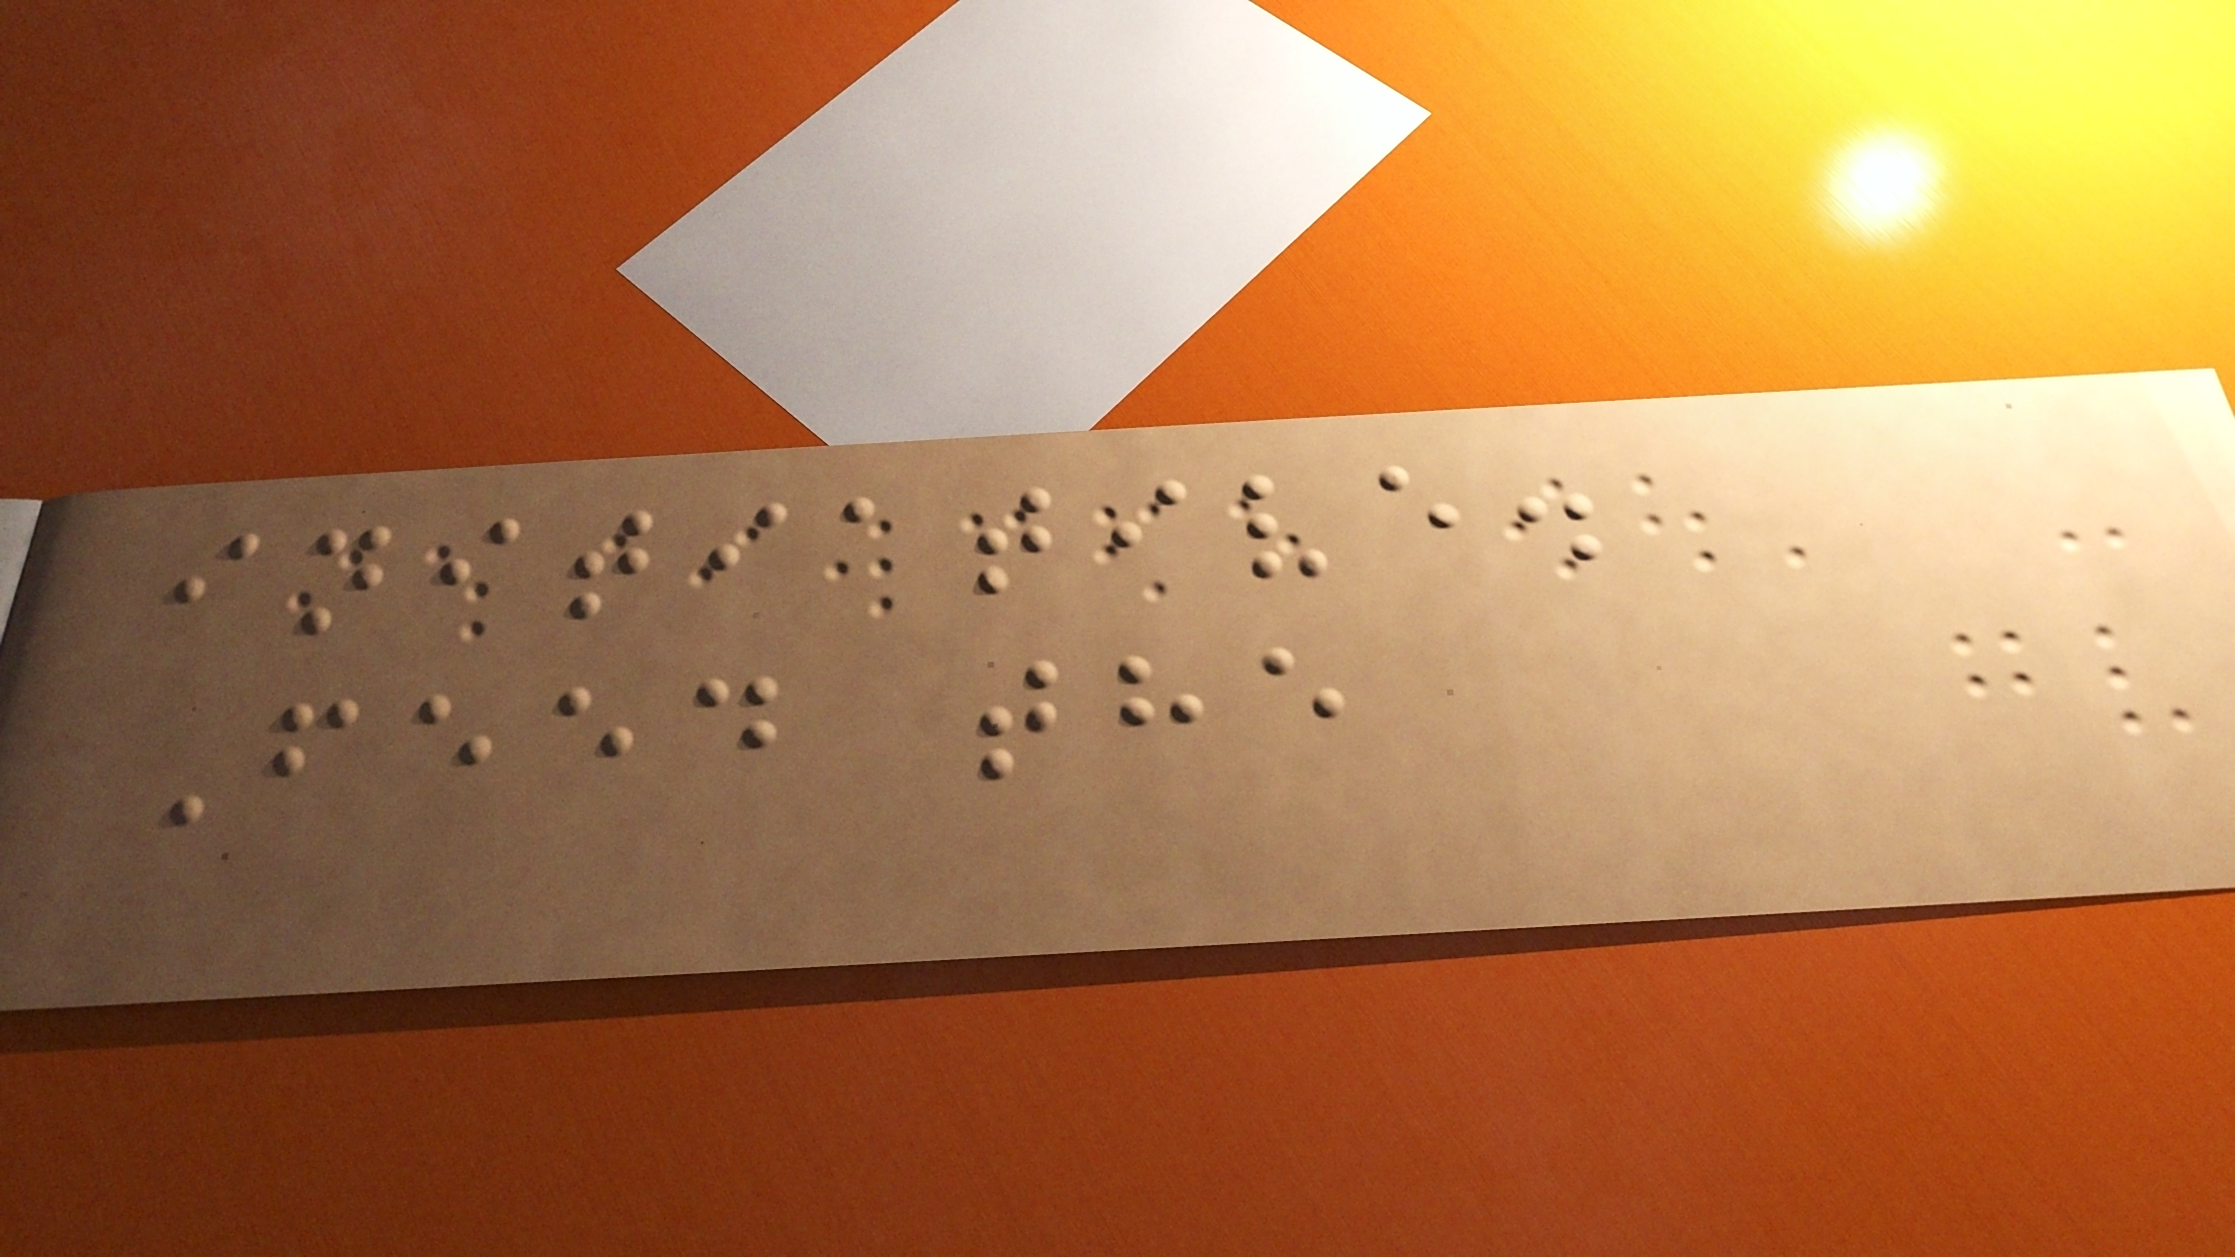initiative.
Feed the
